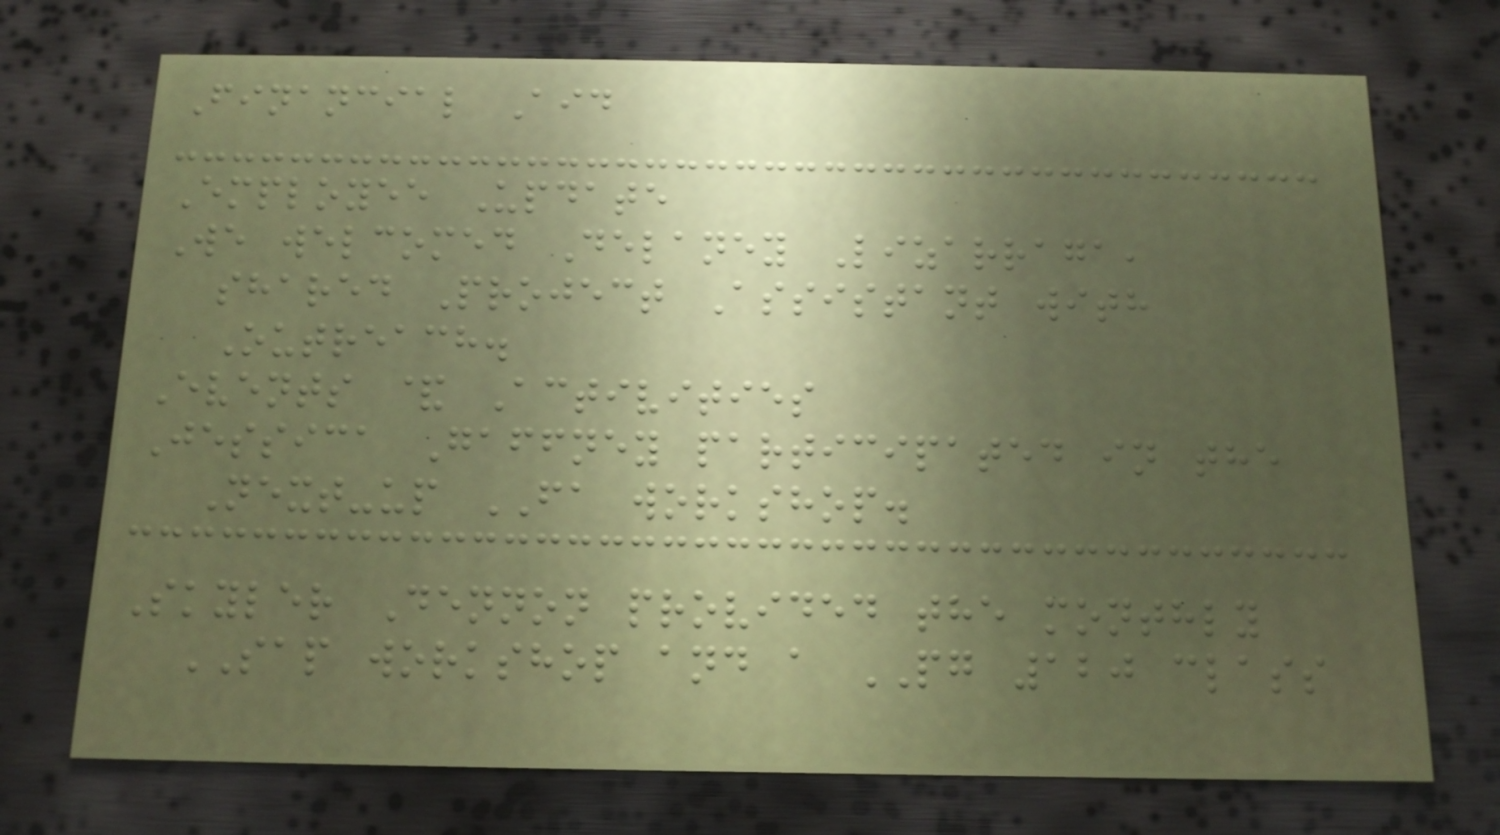Financial Aid
Employee Update
We welcomed Delaney Lizarraga,
shared Project Assistant with
Outreach.
Events & Activities
Jessica Gaffney participated in the
Next-up FA workshop.
Skyler Dennon provided the monthly
SAP workshop and a PG 120 class
